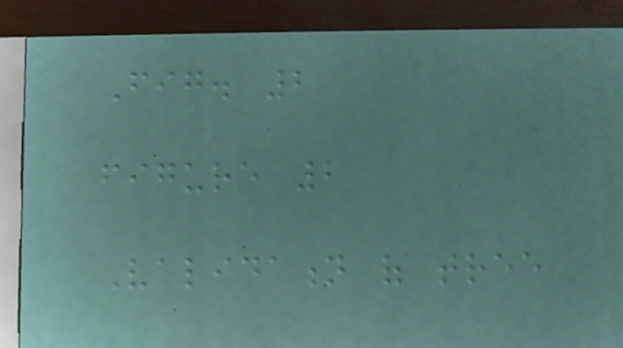Fig. 2
figure 2
Validation of tree
